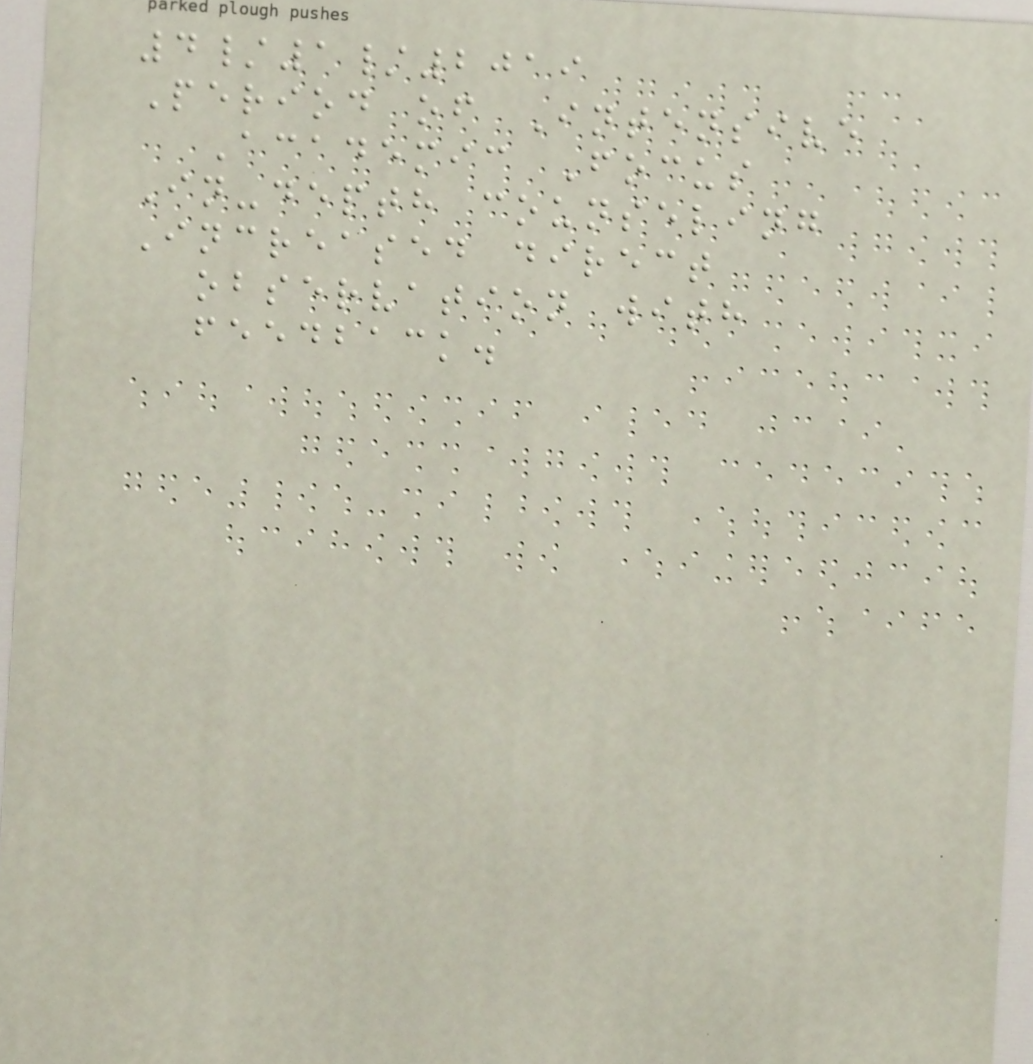4/1/2019
Period of Intensive
Academic Focus
In-depth counseling
Increased direct
observation with
feedback.
